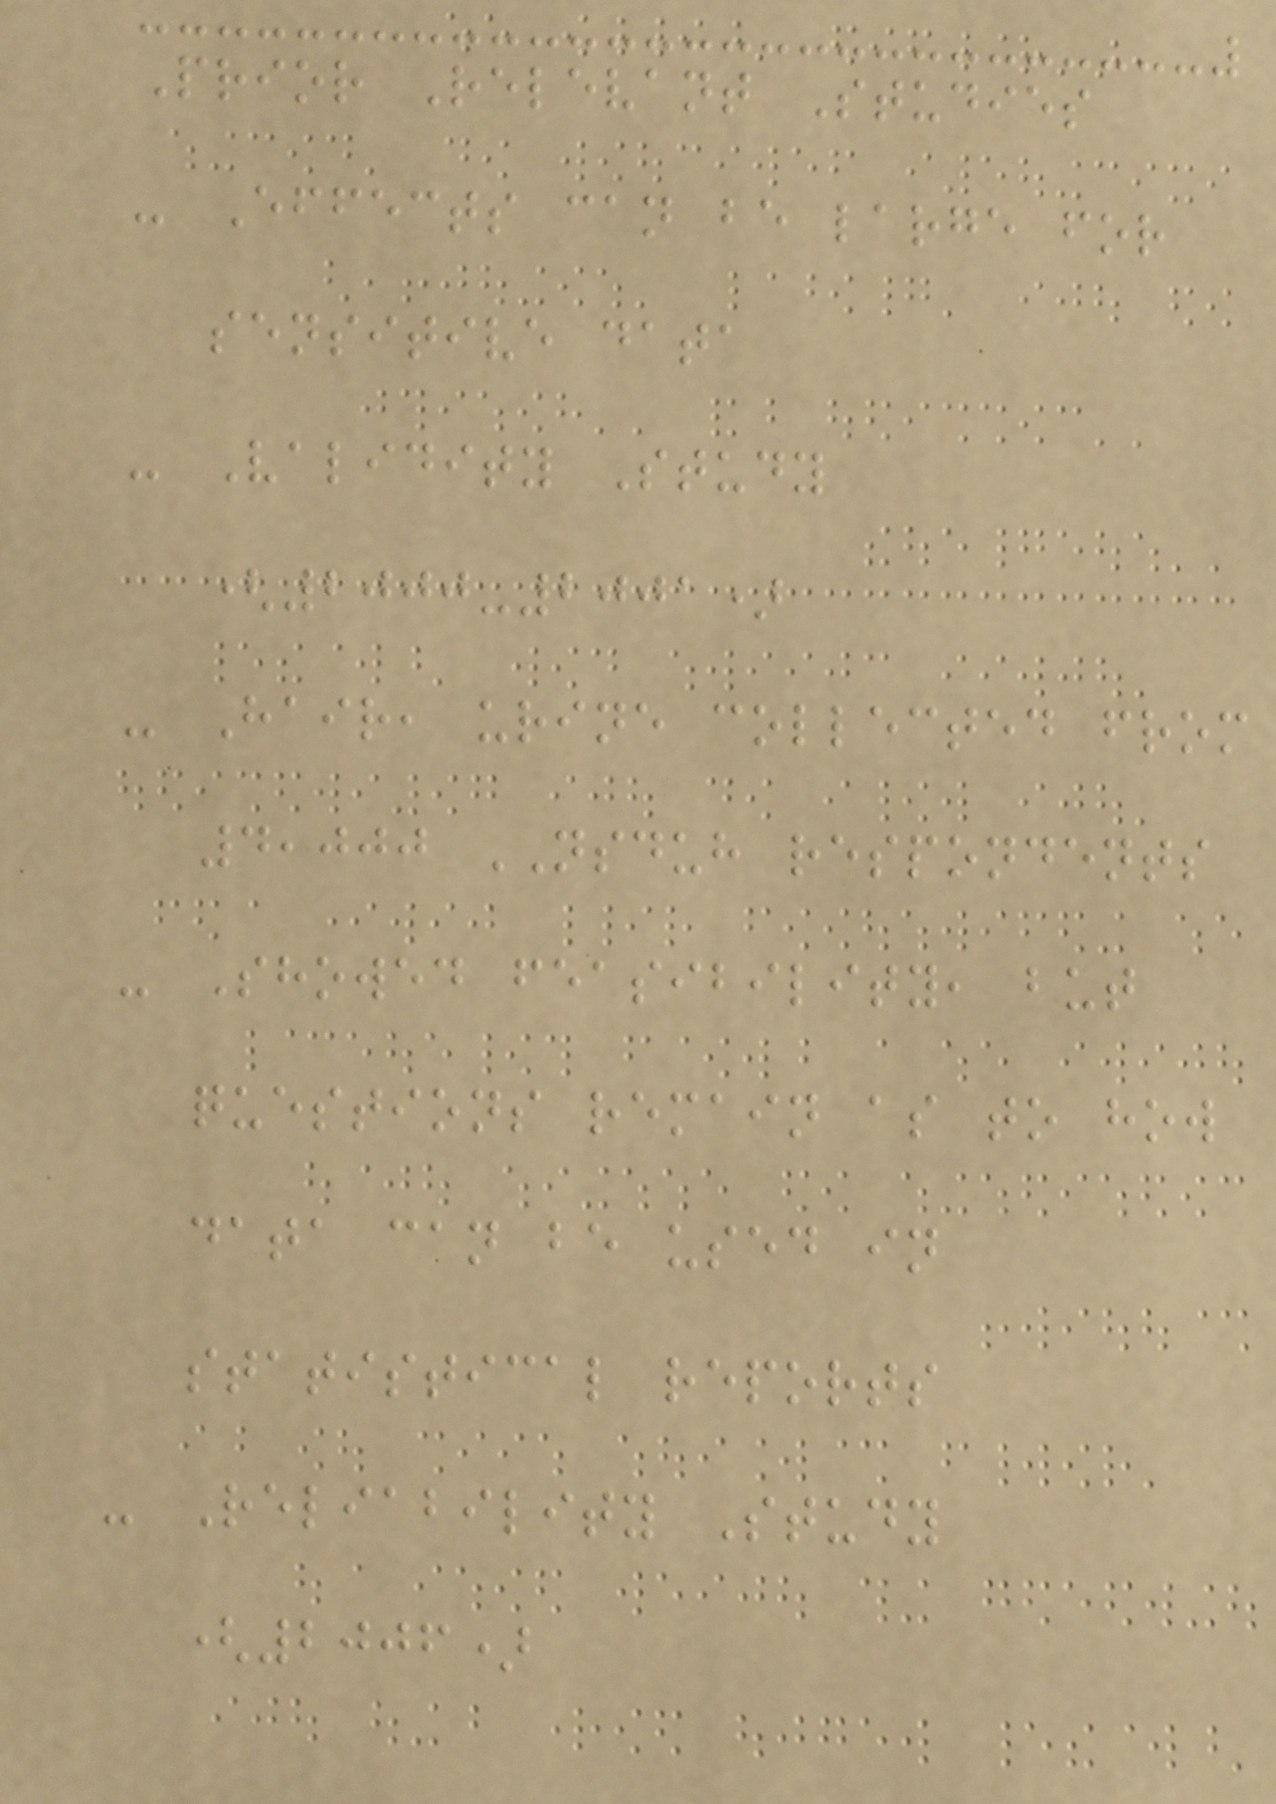Prior Relevant Studies
- Effects can be large for
sensitive data
- Validity Study
(2000-2001)
- Hair, urine collected from
4,000 NSDUH respondents
- Showed feasibility, but
questions remain as to how
data can be used in
statistical reports
- Reliability Study
(2006)
